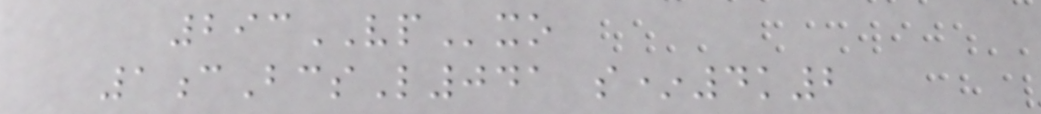293VPxo
1cBcsL041 s*4k2
